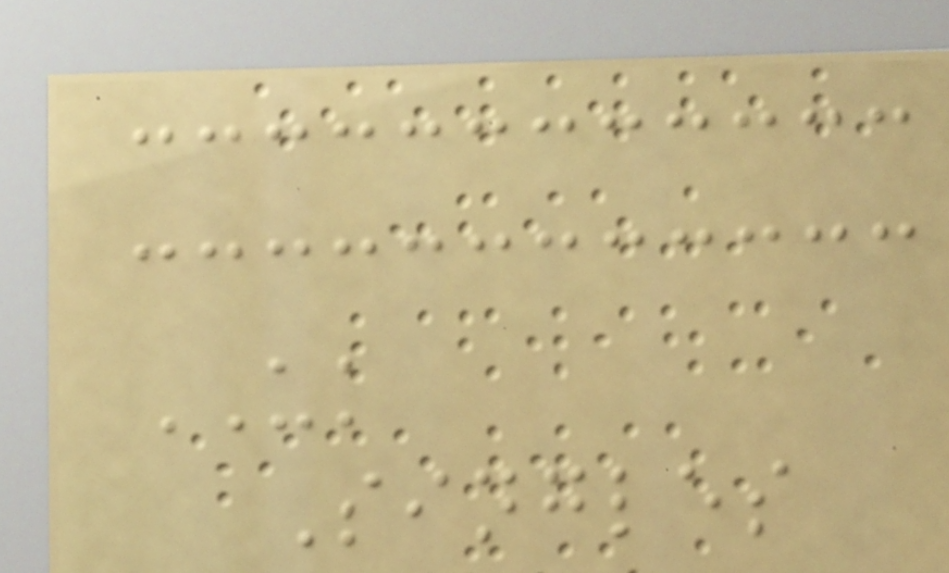UK
Singles
